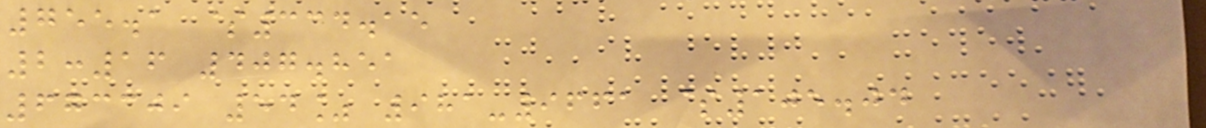755.1 $334.15
2:16 407.851
673309 54% 981-9661 $105.04
